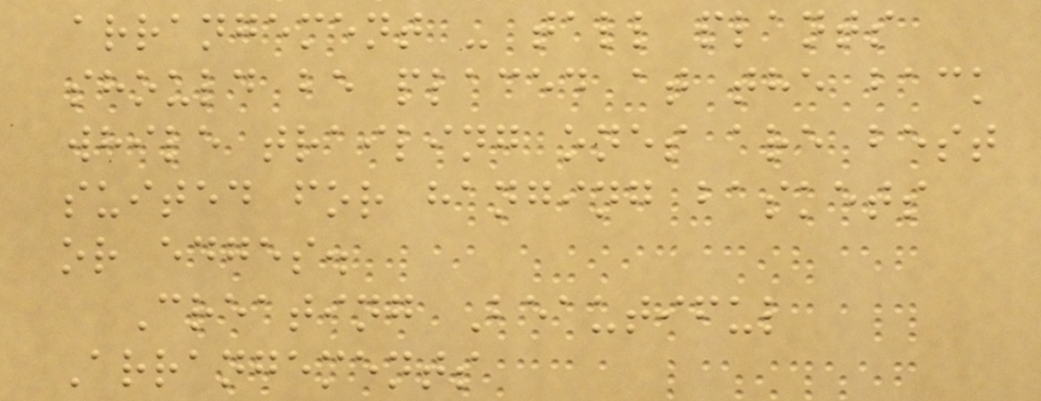arrangement - tall plants
should be placed at the back
while trailing ones are best
suited for hanging baskets
or edges.
Creating Beautiful
Arrangements
